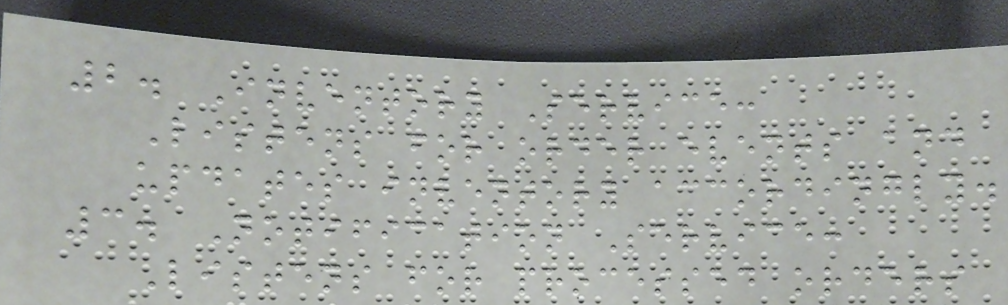2. Inventory Service:
Listens for order events and
updates inventory accordingly.
3. Notification Service:
Listens for processed orders
